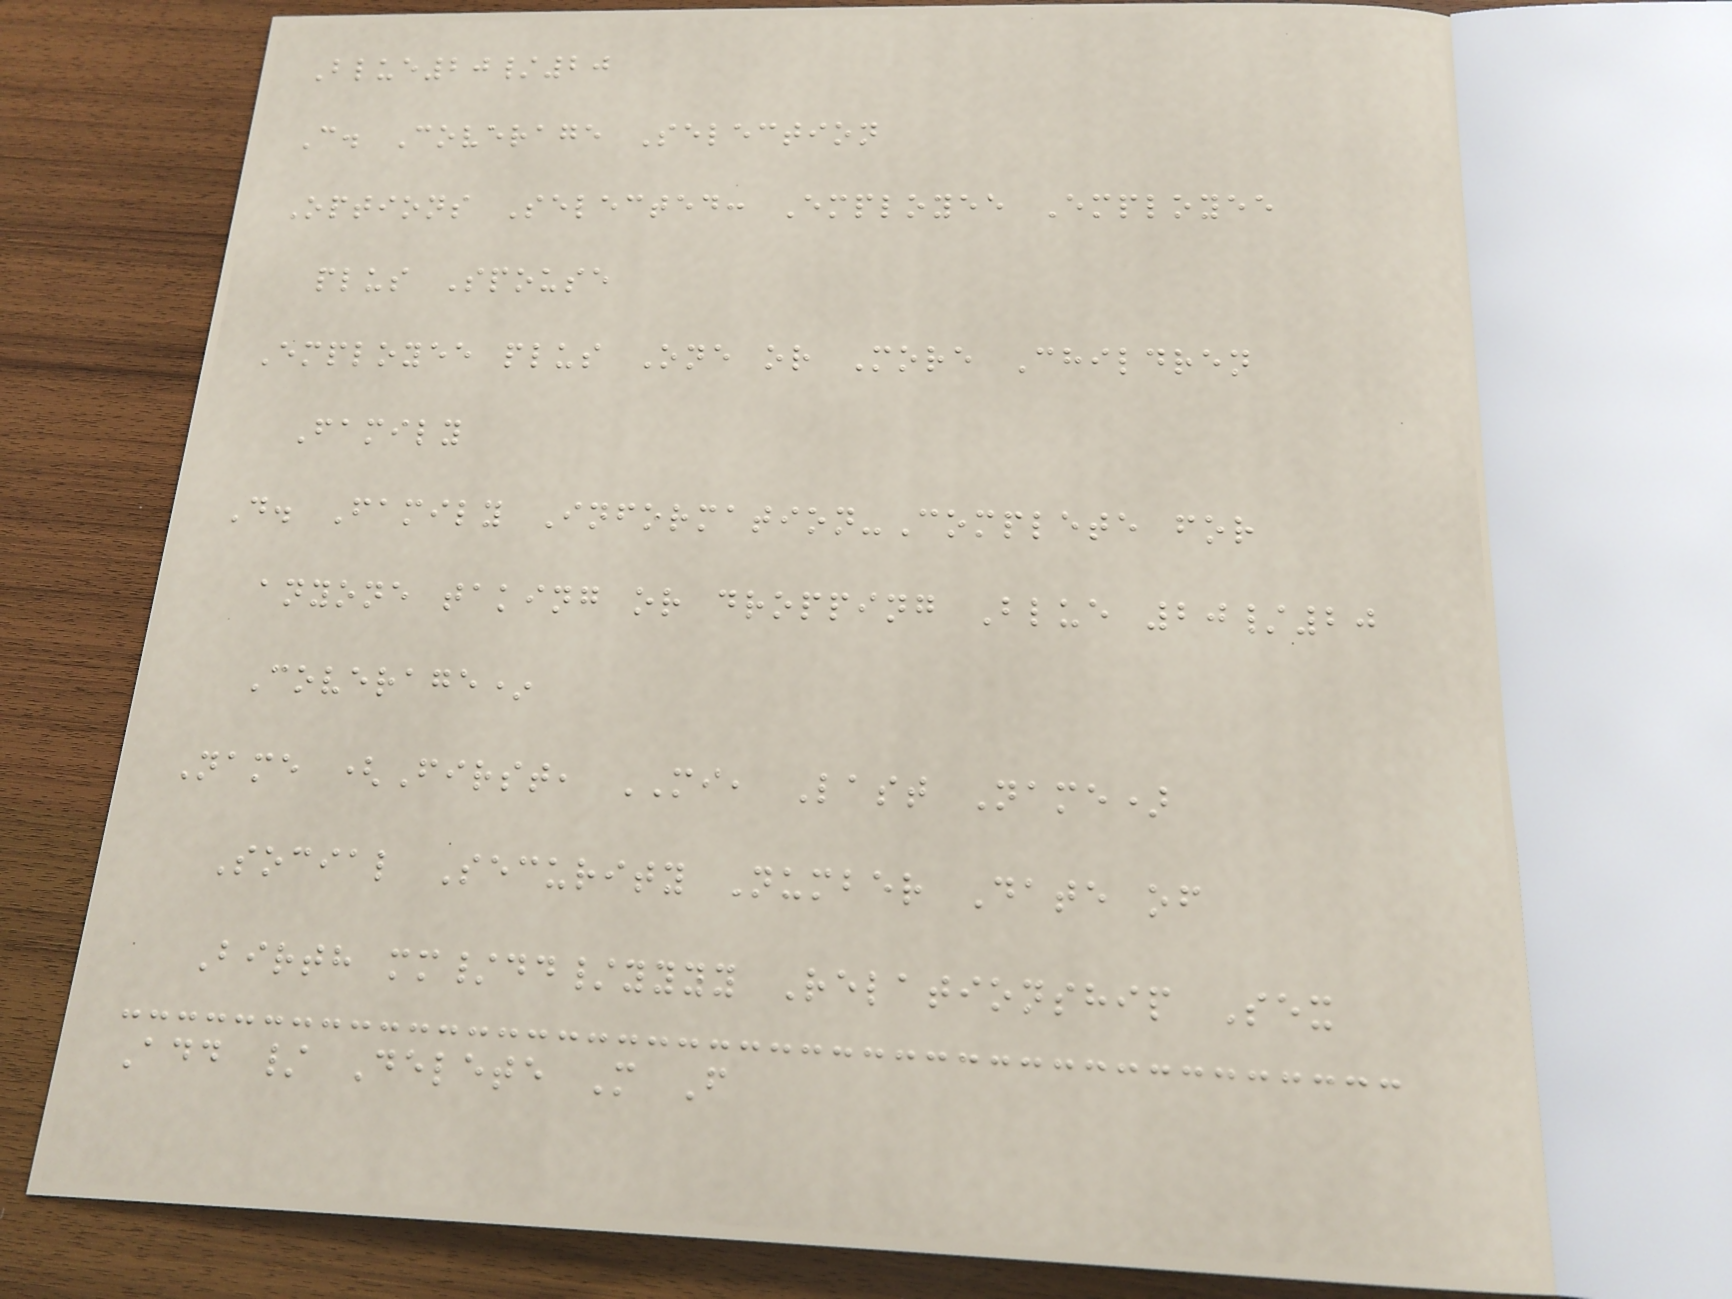Blue20/20
C. Coverage Selection
Options Selected: Employee Employee
plus Spouse
Employee plus One or More Children
Family
D. Family Information-Complete for
anyone taking or dropping Blue 20/20
Coverage*
Name (First, MI, Last Name)
Social Security Number Date of
Birth mm/dd/yyyy Relationship Sex
Add / Delete M F
